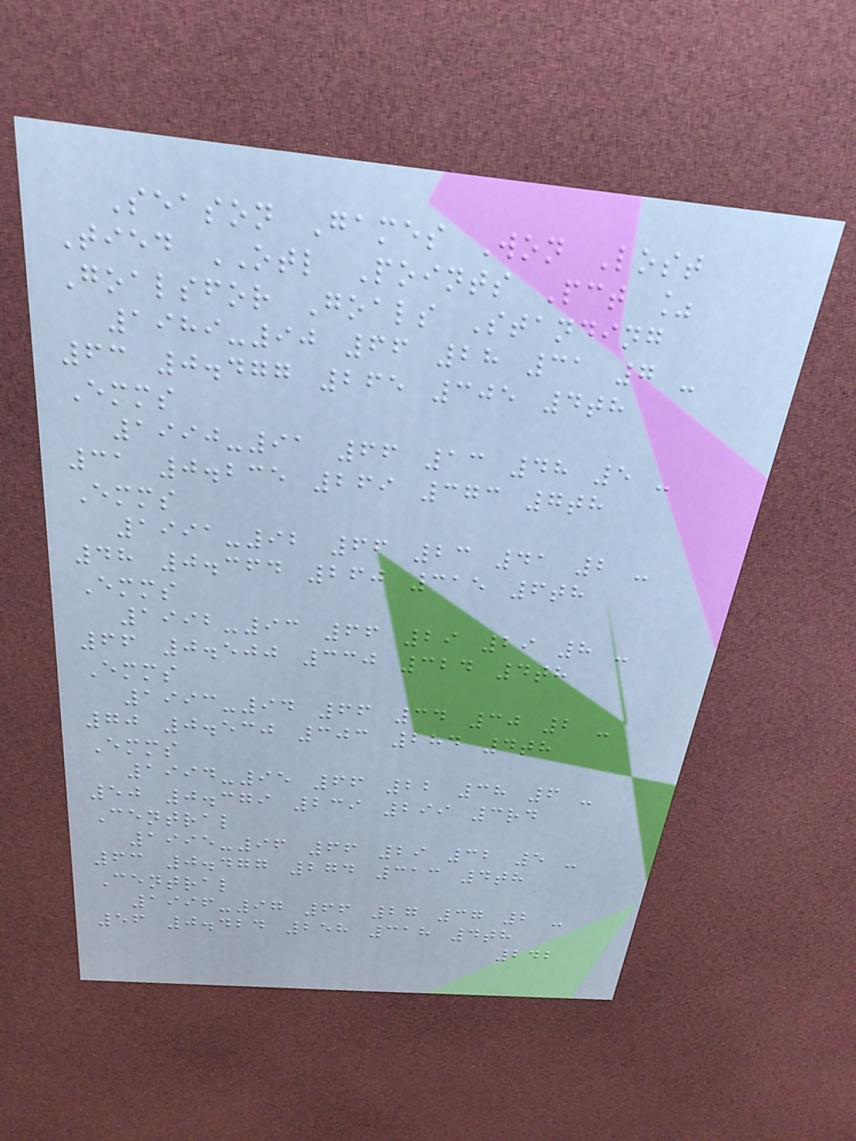Season Games Won Lost
Tied OTL Points Pct %
Goalsfor Goals Standing
1989-90 66 28 31 7 -
63 0.477 265 305 4th
Emms
1990-91 66 13 48 5 -
31 0.235 269 373 7th
Emms
1991-92 66 23 41 2 -
48 0.364 260 315 6th
Emms
1992-93 66 29 29 8 -
66 0.500 330 324 4th
Emms
1993-94 66 34 30 2 -
70 0.530 303 284 4th
Emms
1994-95 66 22 38 6 -
50 0.379 239 299 3rd
Central
1995-96 66 29 32 5 -
63 0.477 274 313 4th
Central
1996-97 66 27 37 2 -
56 0.424 258 318 4th
242
